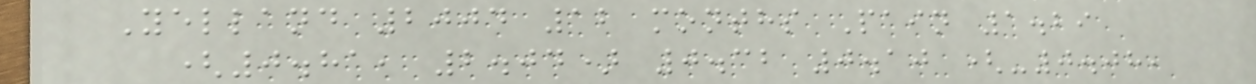Yelland 2004 12 months Pain 1.29
(0.81, 2.04) 0.32 0.10 (-0.08,
